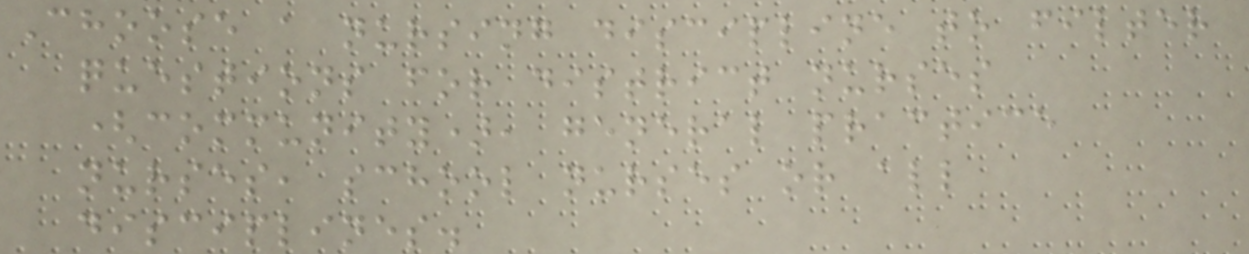Choose a nursing discipline to filter
questions for district nurses
(community), general practice
nurses, school nurses or all
disciplines.
